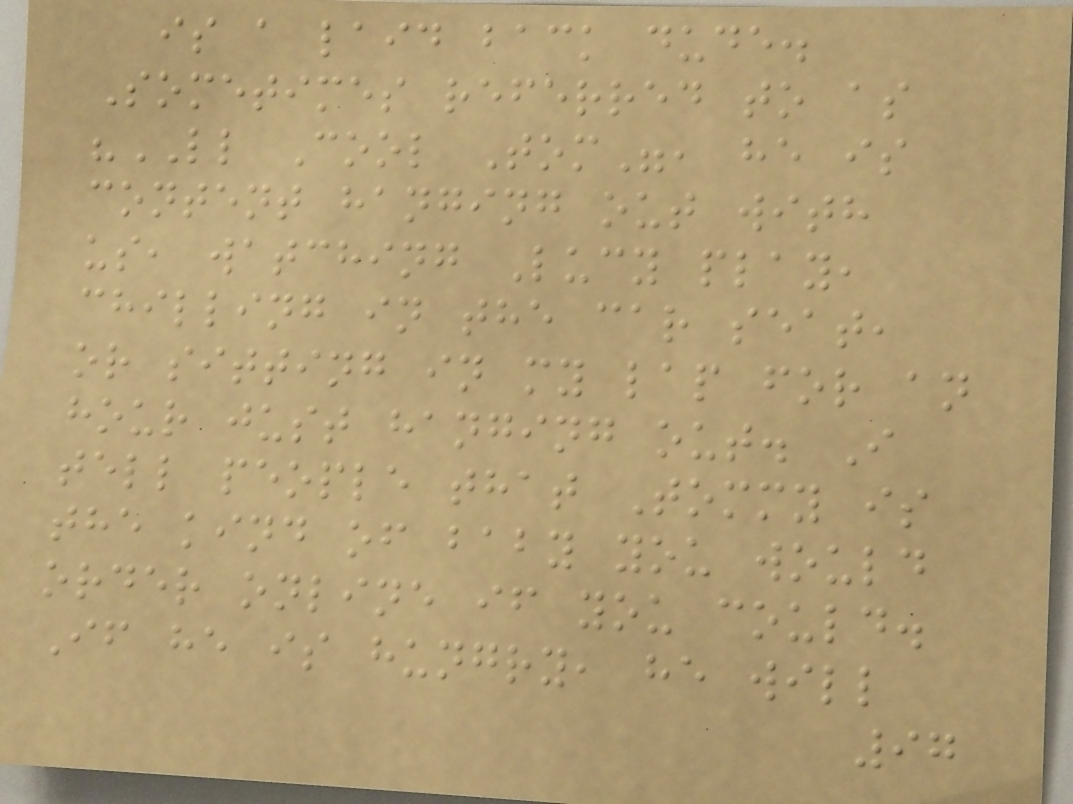is a laid back dude.
Sometimes referred to as
"LL Cool Tom", he is
content hanging out with
us, watching Lucy play,
chilling in the car seat,
or sitting in my lap for an
hour just hanging out. I
tell people that Tommy is
the kind of baby you would
order online if you could.
If he is hungry, he will
97
